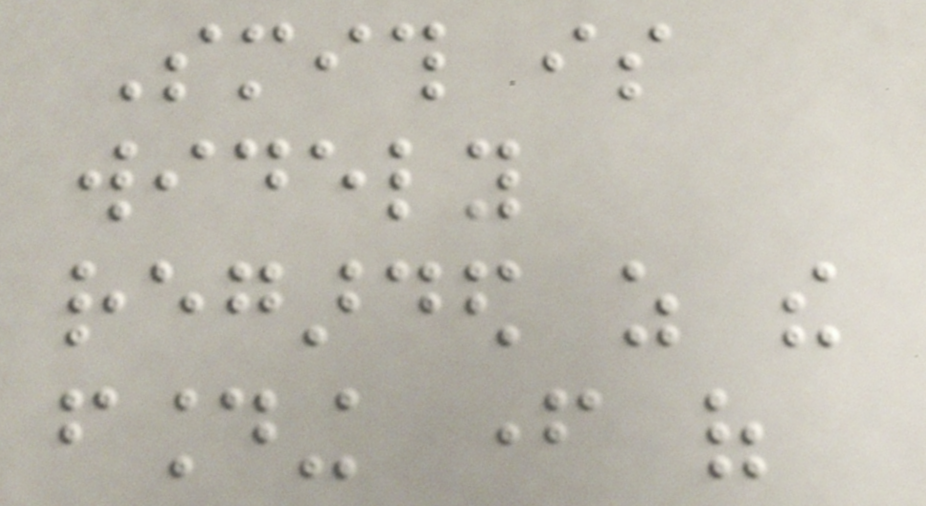Smith is
widely
regarded as the
founding father of
